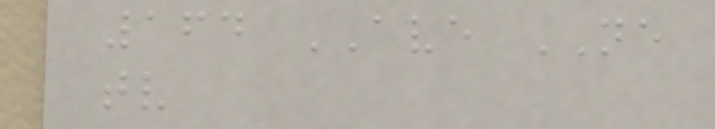164 AVE NE
tv
